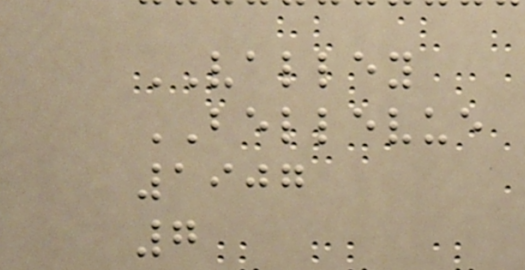VALLEY
BELLEVUE
1907
7
